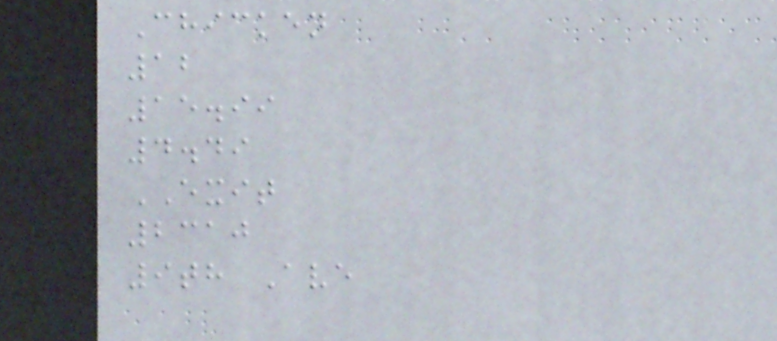Chicken
12
15.99
4.49
EXIT
2310
9th Ave
